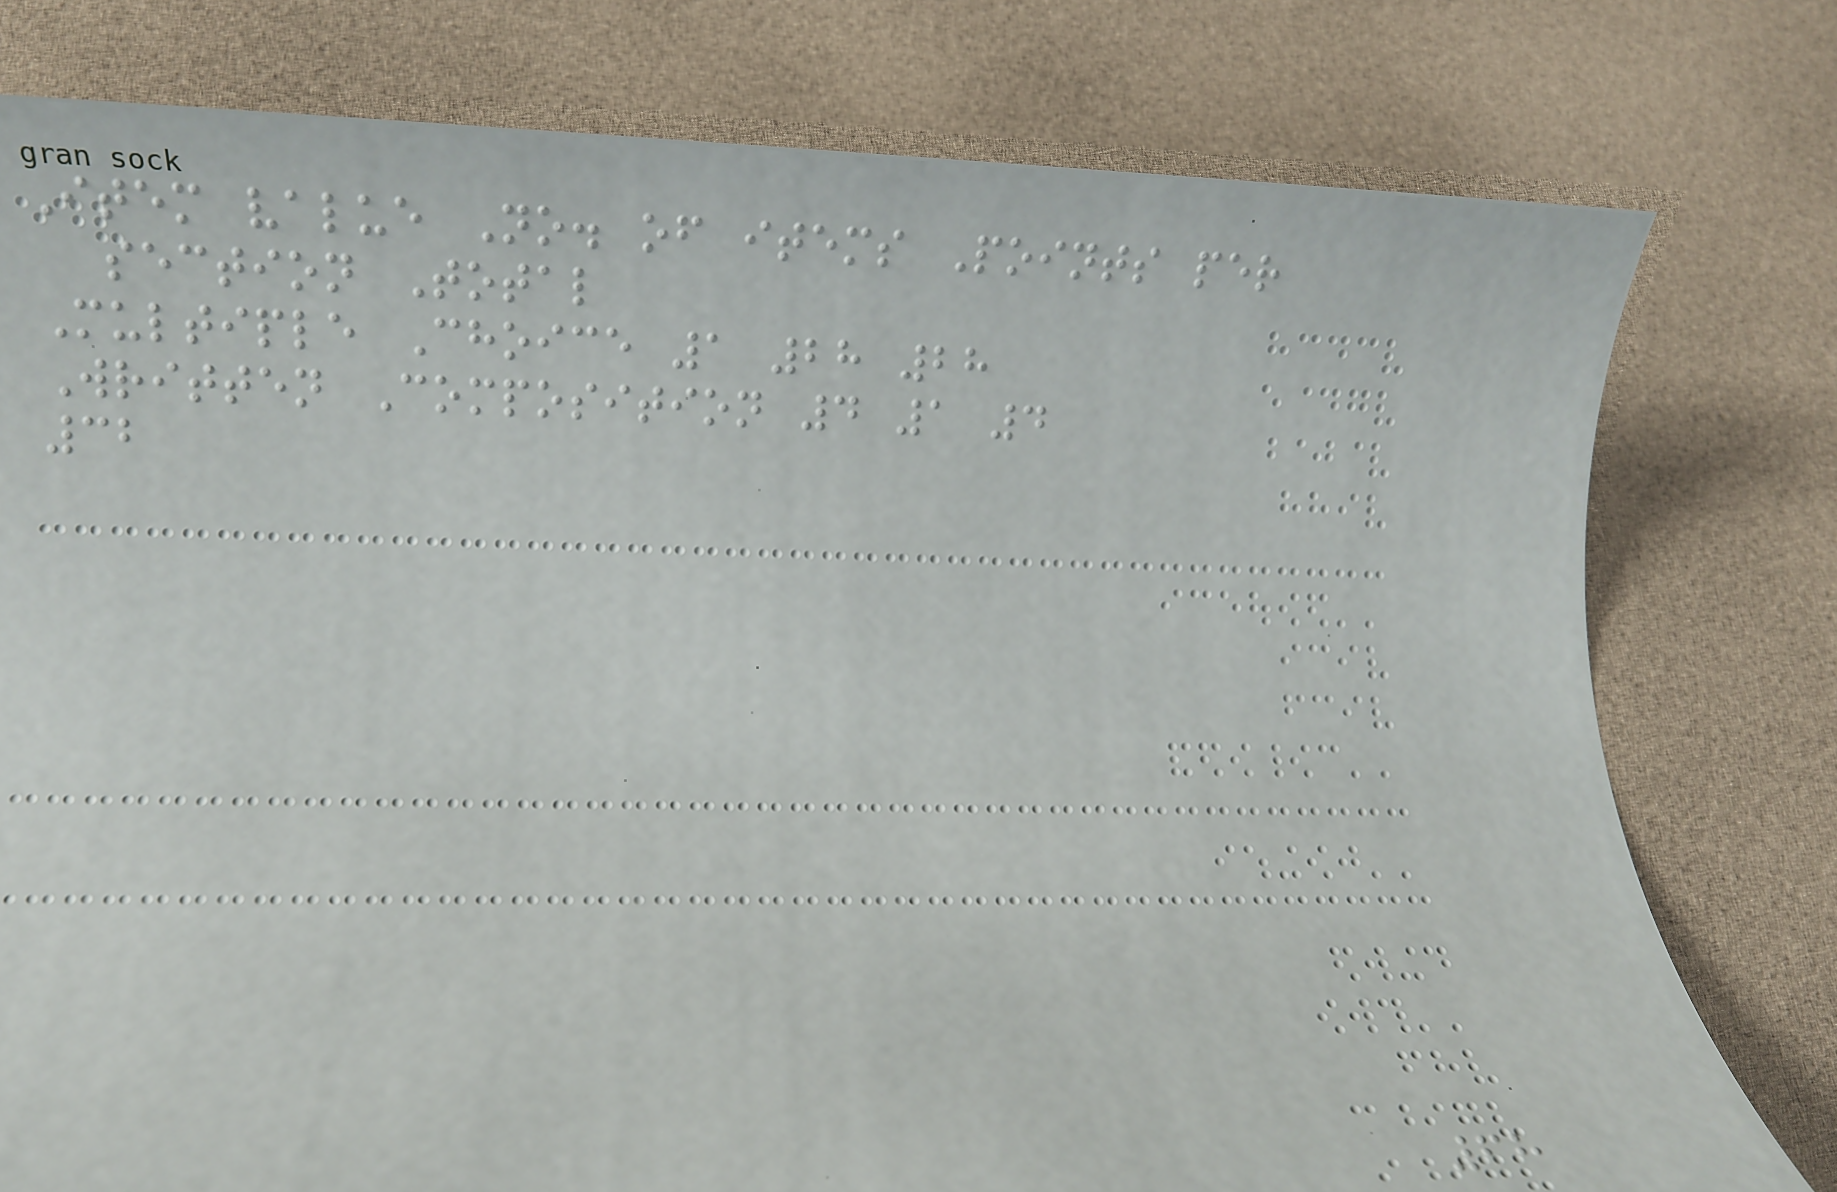Item value No. of items Points per
section Total
Multiple Choice 1 28 28
Written Composition 4 1 4
32
68
